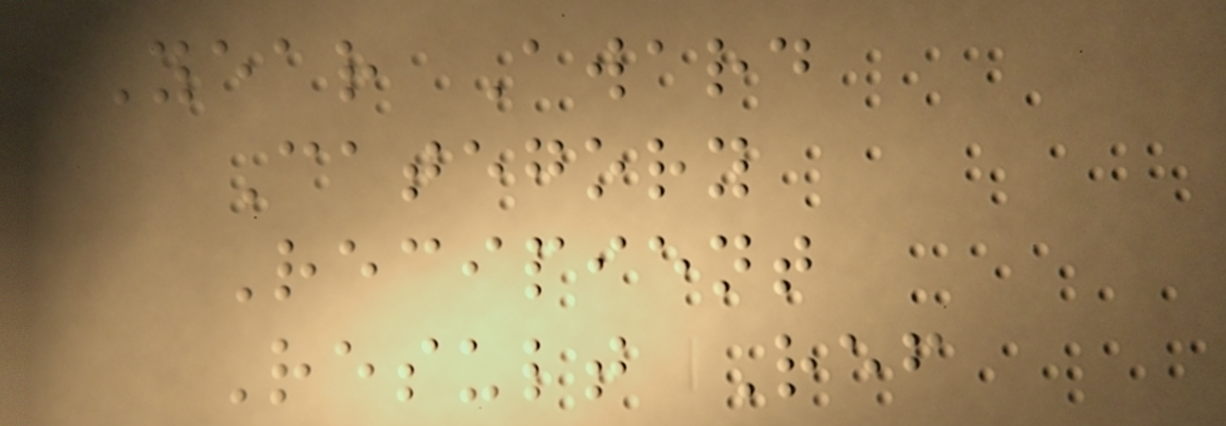Year Award
Category
Recipient
Result Ref
